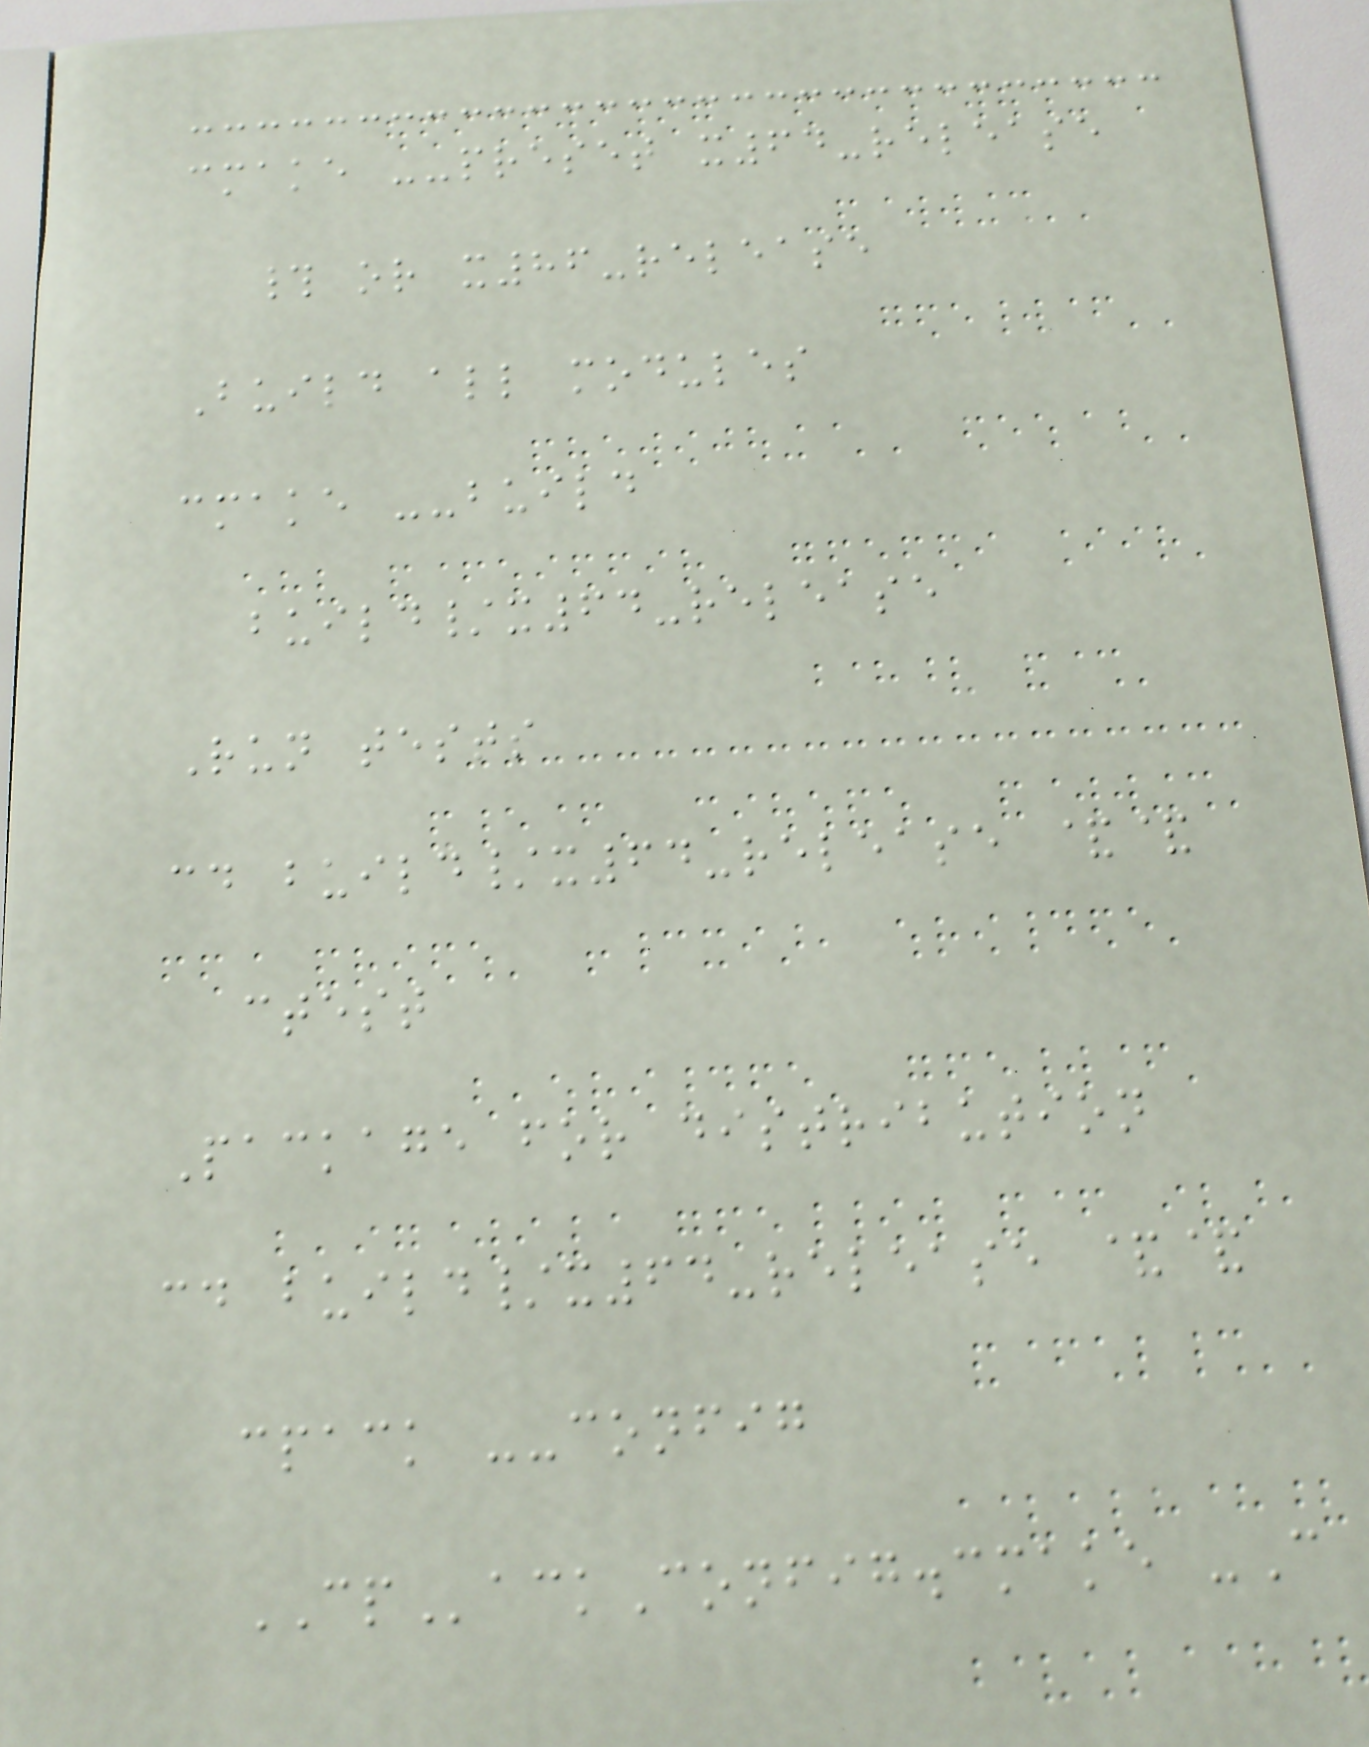cmake --preset x64-release
# or x86-release
Build all modules
cmake --build
build/x64-release
Run tests
cd build/x64-release &&
ctest
Package for distribution
cd build/x64-release &&
cpack --config
CPackConfig.cmake -C
